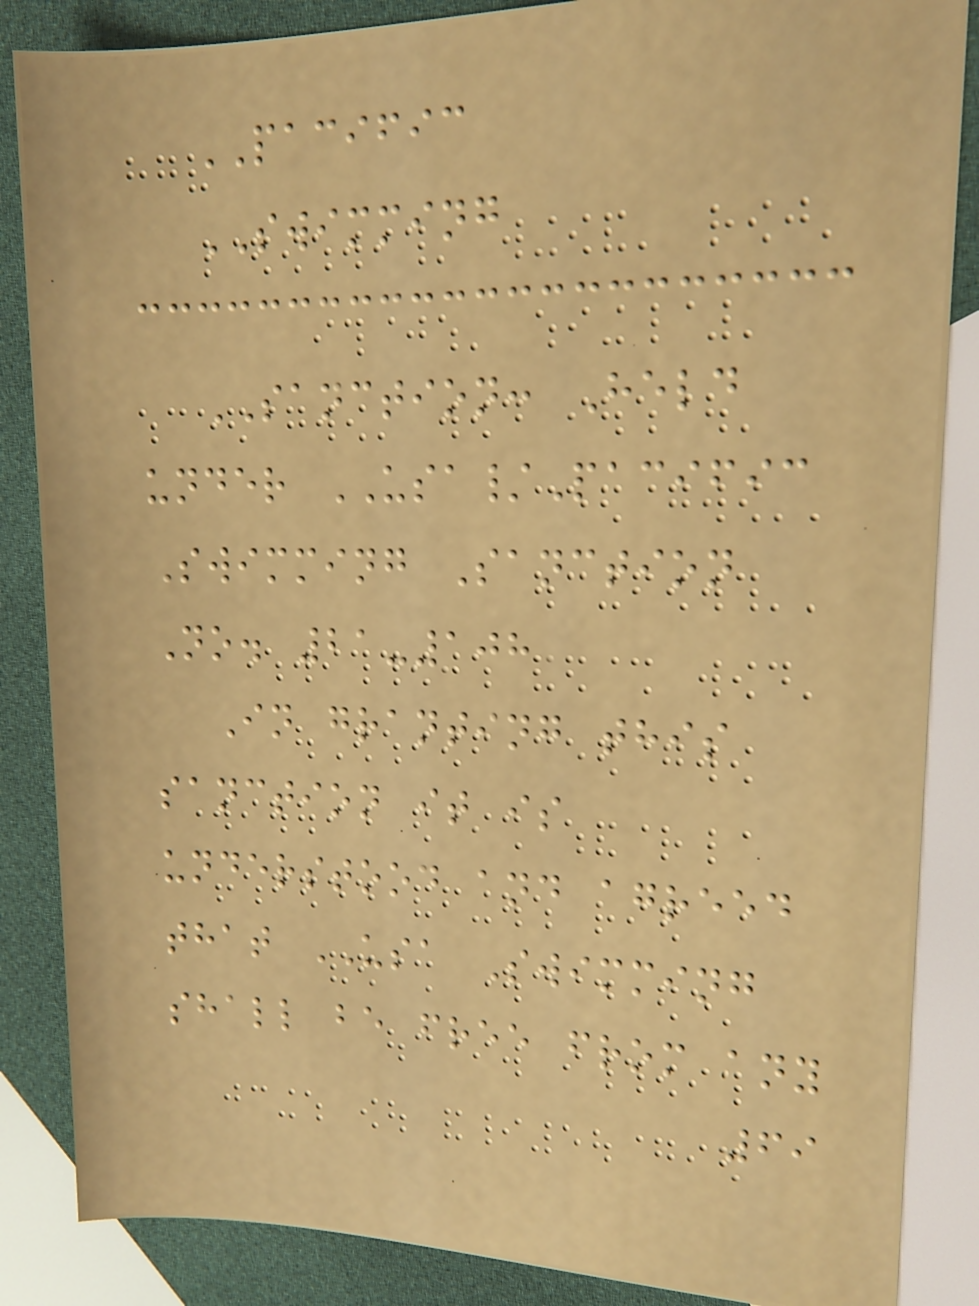PACIFIC
SWIMMING
SANCTION: Held
under USA/Pacific
Swimming Sanction
No. 21-108
In granting this
sanction it is
understood and agreed
that USA Swimming
shall be free from any
69
